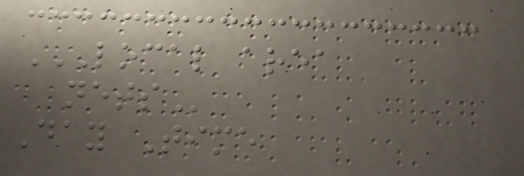LOCAL AREA
NETS
Day Time
